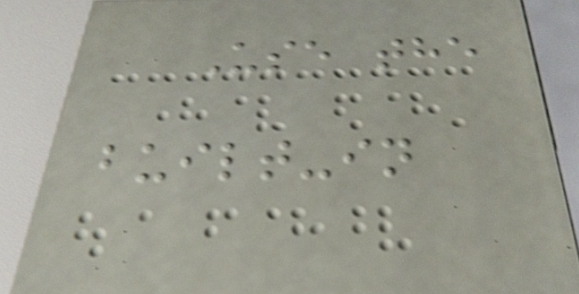Use the
built-in
